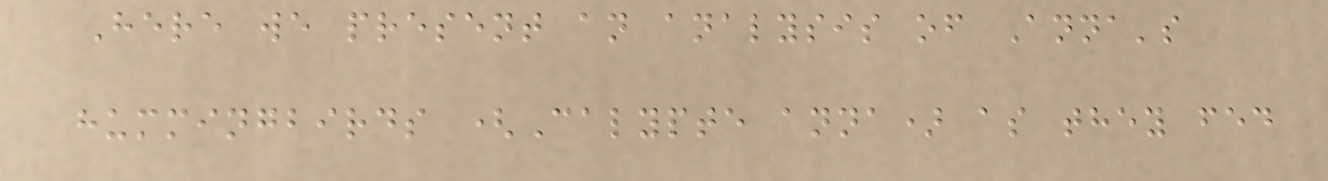Here we present an analysis of Anna's
hummingbirds (Calypte anna) as they fed
